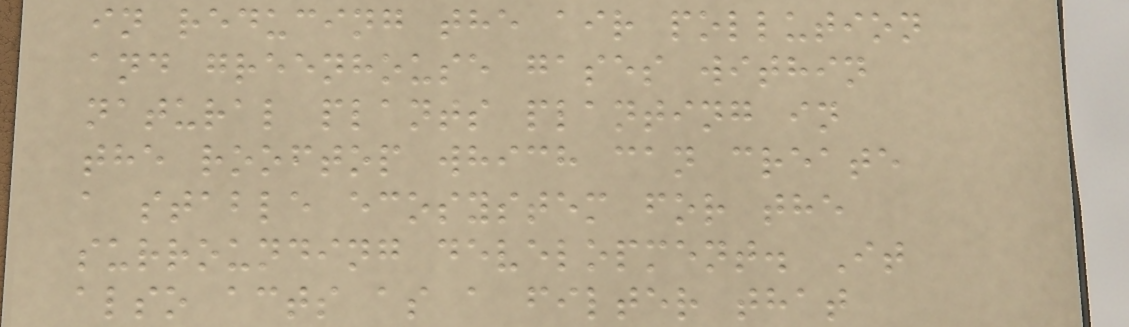in reducing the air pollution
and greenhouse gases within
natural plants planting in
the rooftop which can create
a stable ecosystem for the
surrounding development. It
also acts as a filter that
